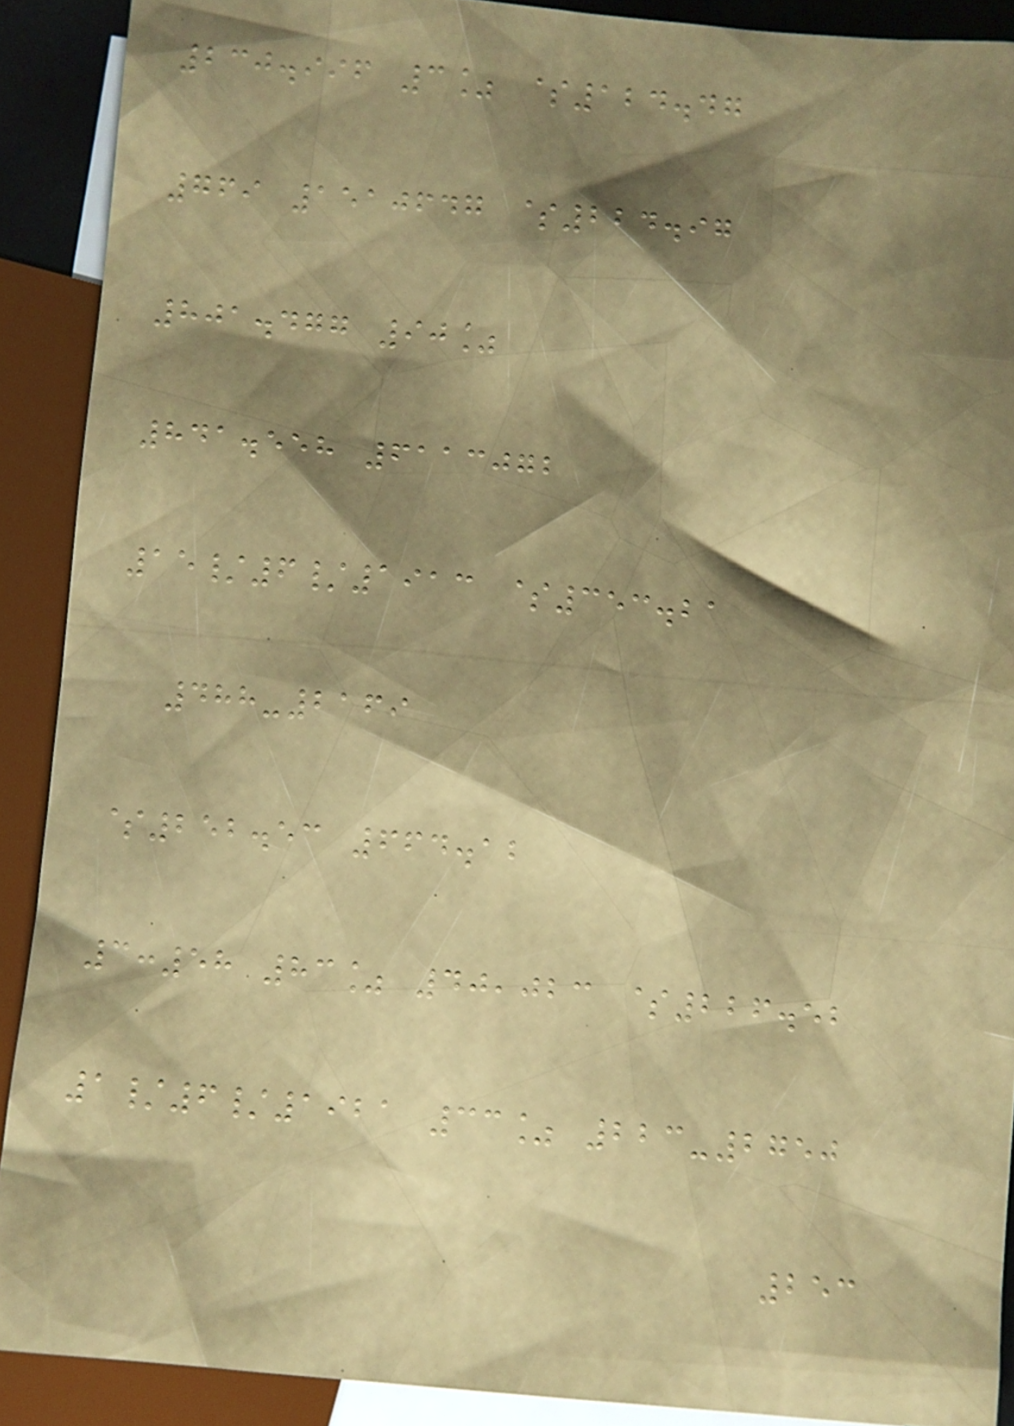230.996 3% $124.47
769 1510647 $224.97
801.477 90%
841.558 6113072
15/6/1913 $353.21
488-2169
$252.53 664.12
3:58 83% 40,023 $226.52
1/6/1921 33% 223-2750
253
